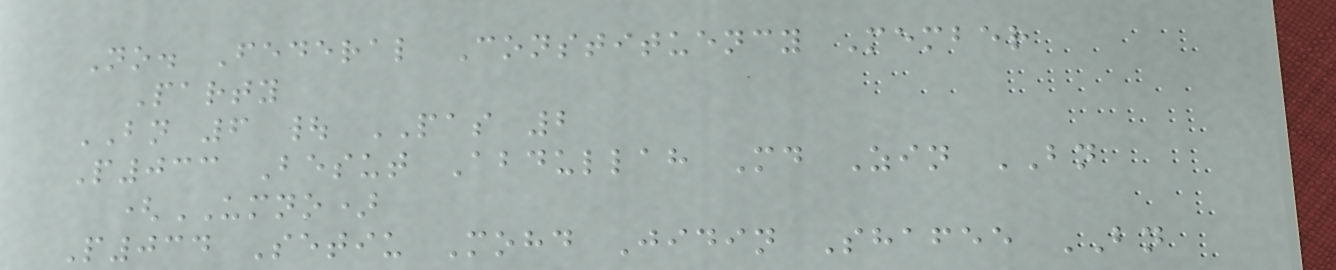No. Federal Constituency Member
Party
BN 6 | PAS 2
P033 Besut Abdullah Md Zin BN
(UMNO)
P034 Setiu Mohd Jidin Shafee BN
